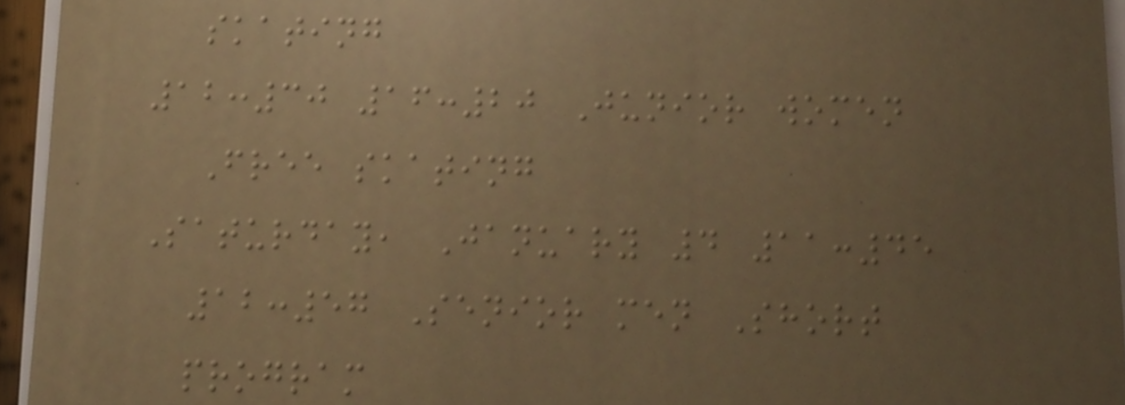skating
12:30 16:20 Junior women
Free skating
Saturday, January 4 11:45
12:57 Senior men Short
program
